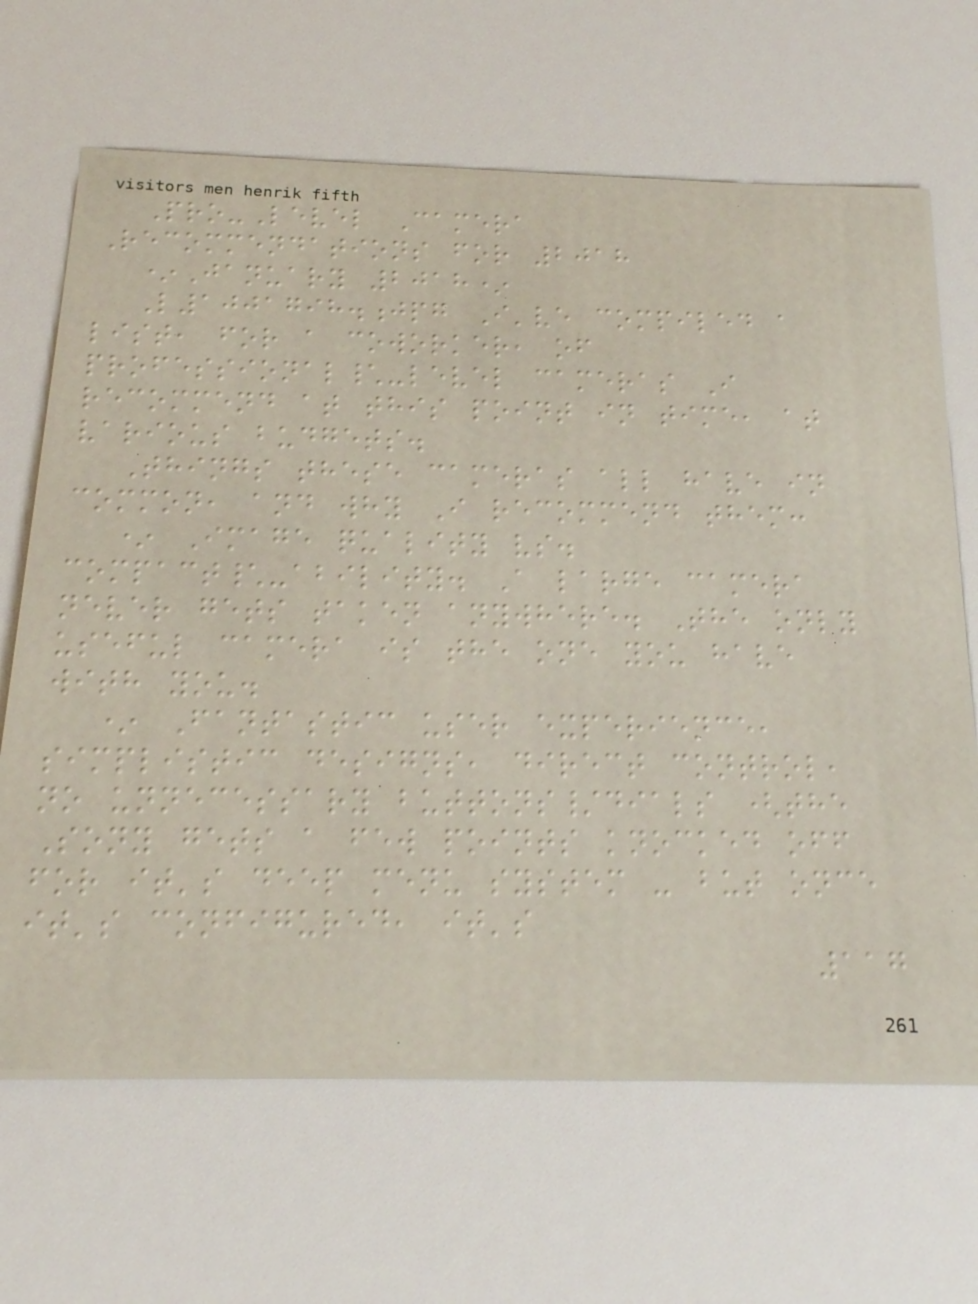Pro-Level Camera
Recommendations for 2018
*January 2018*
L1001798.jpg I've compiled a
list, for a coworker, of
professional\-level cameras I
recommend at this point in time, at
various budgets.
Things these cameras all have in
common, and why I recommend them:
* Image quality vs.
compact\-ability. A large camera
never gets taken anywhere. The only
useful camera is the one you have
with you.
* Fantastic user experience,
simplistic designs, direct control,
no unnecessary buttons/dials (the
Sony gets a few points knocked off
for it's deep menu system - but once
it's configured, it's
117
